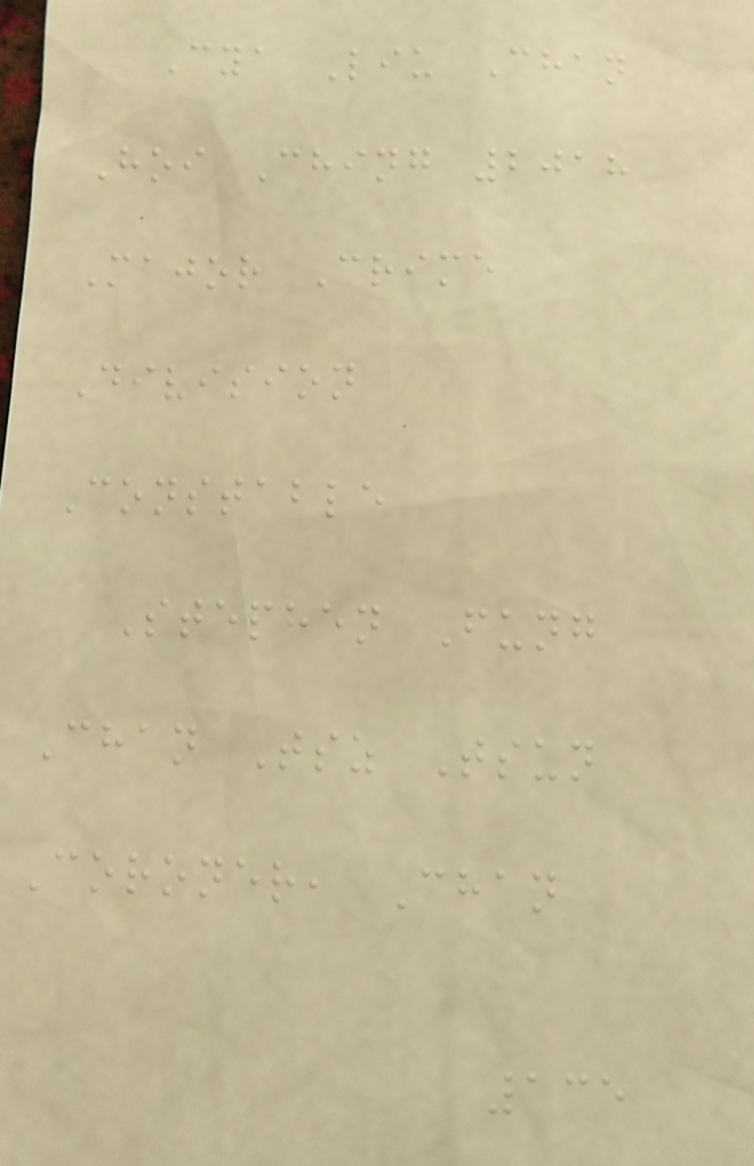Cya Liu Chan
Hoi Ching 2018
Major Crime
Division
Constable
Stephen Fung
Chan Tsz Tsun
Coroner, Chan
135
